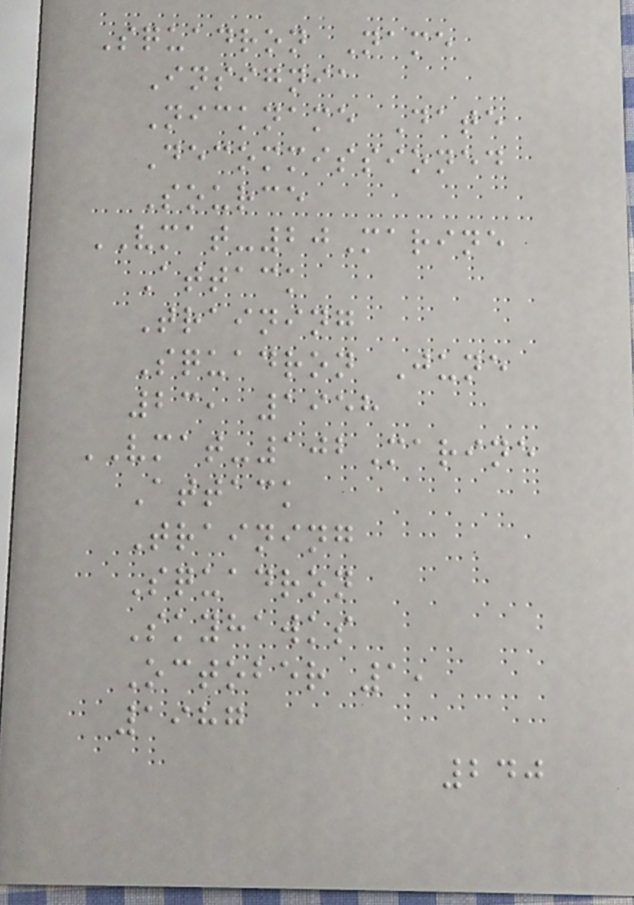Squadron Name
Insignia
Nickname Date
Decommissioned
Source
VMAT-20Marine
Attack
Training
Squadron June
23, 1958
VMAT-102Marine
Attack
Training
Squadron
Skyhawks
October 1,
1987
240
